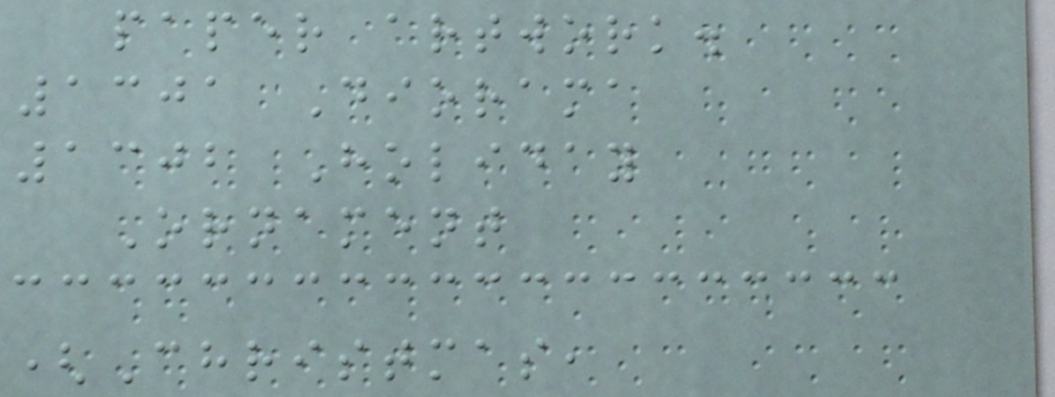paper artwork.
1301 Diorama
1302 Holiday
Ornament
(Christmas,
